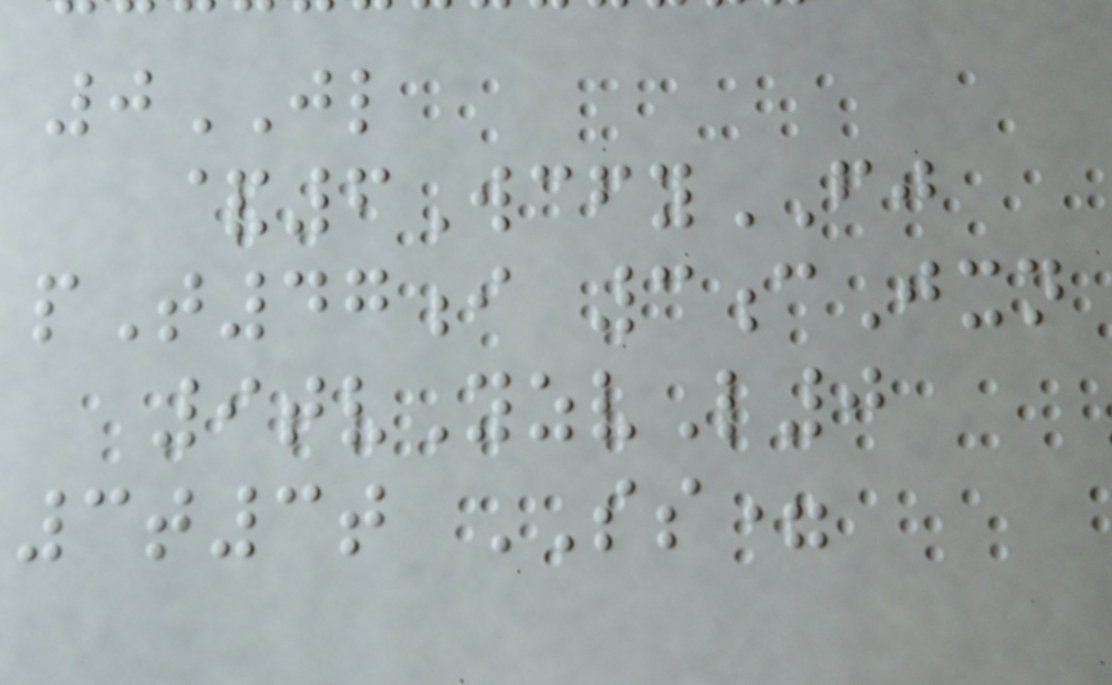0JL
&6WcfyFJ
pT47i 3cJxn
9tvYzvL0
3t3t SS=
